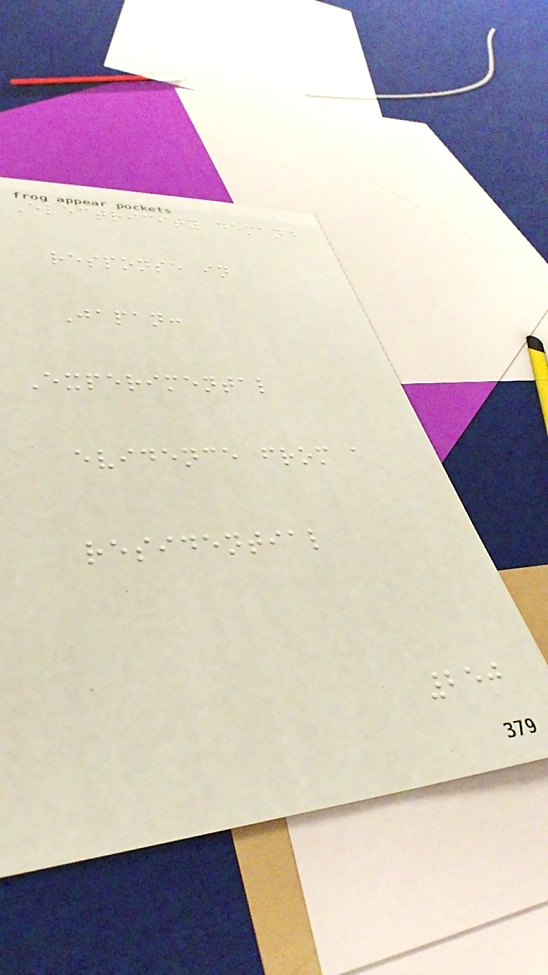Electricity demand
response in
Japan:
Experimental
evidence from a
residential
250
